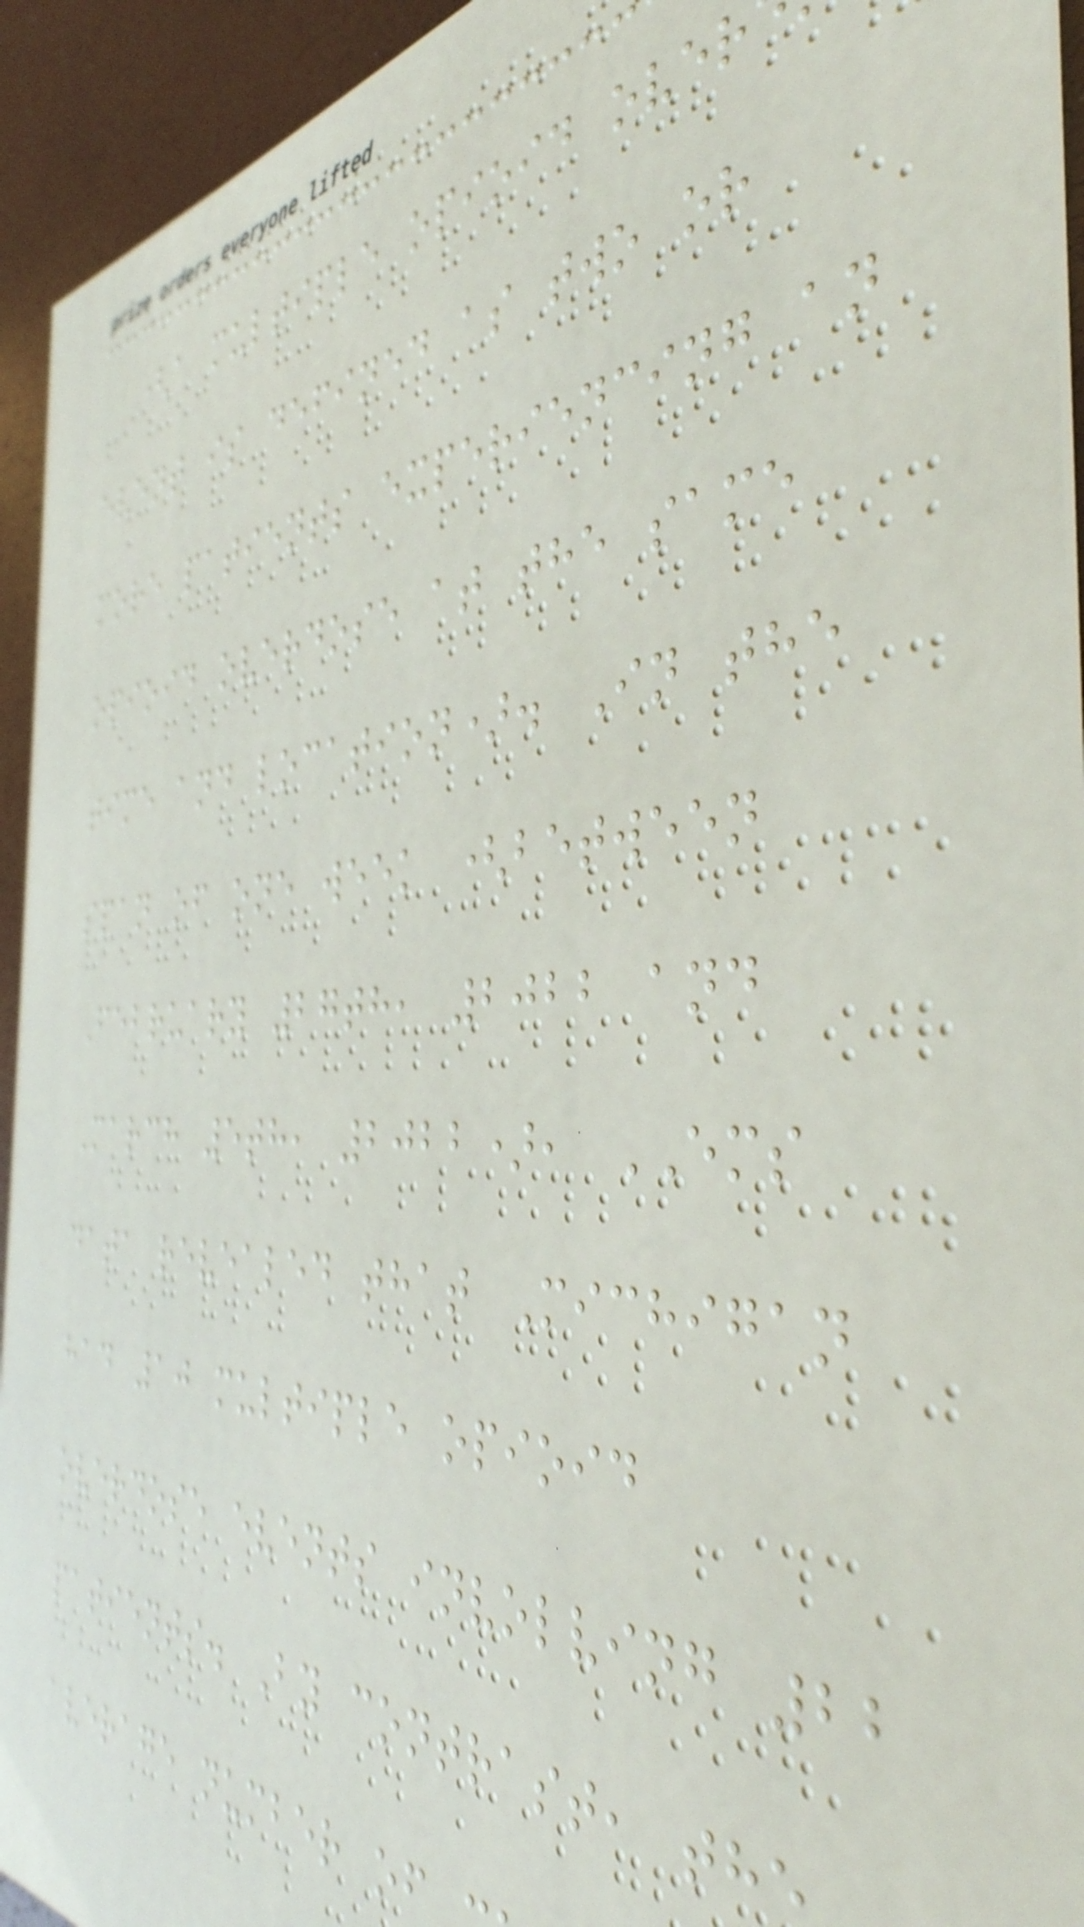(a multiple opioid over
event is defined as two or
more patients experiencing an
opioid overdose at the same
time and location). In the
span of one week (between
February 27th, 2022 and
March 5th, 2022), EMS
data revealed that Michigan
had 10 multiple opioid
overdose events involving 22
patients. By contrast, th
average number of
